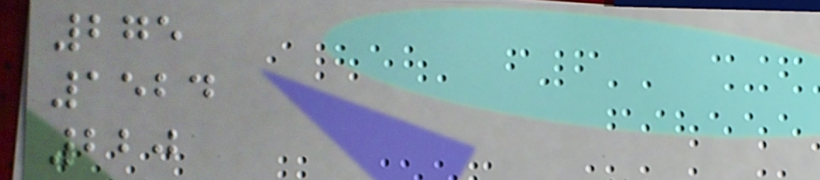275
1524
220
